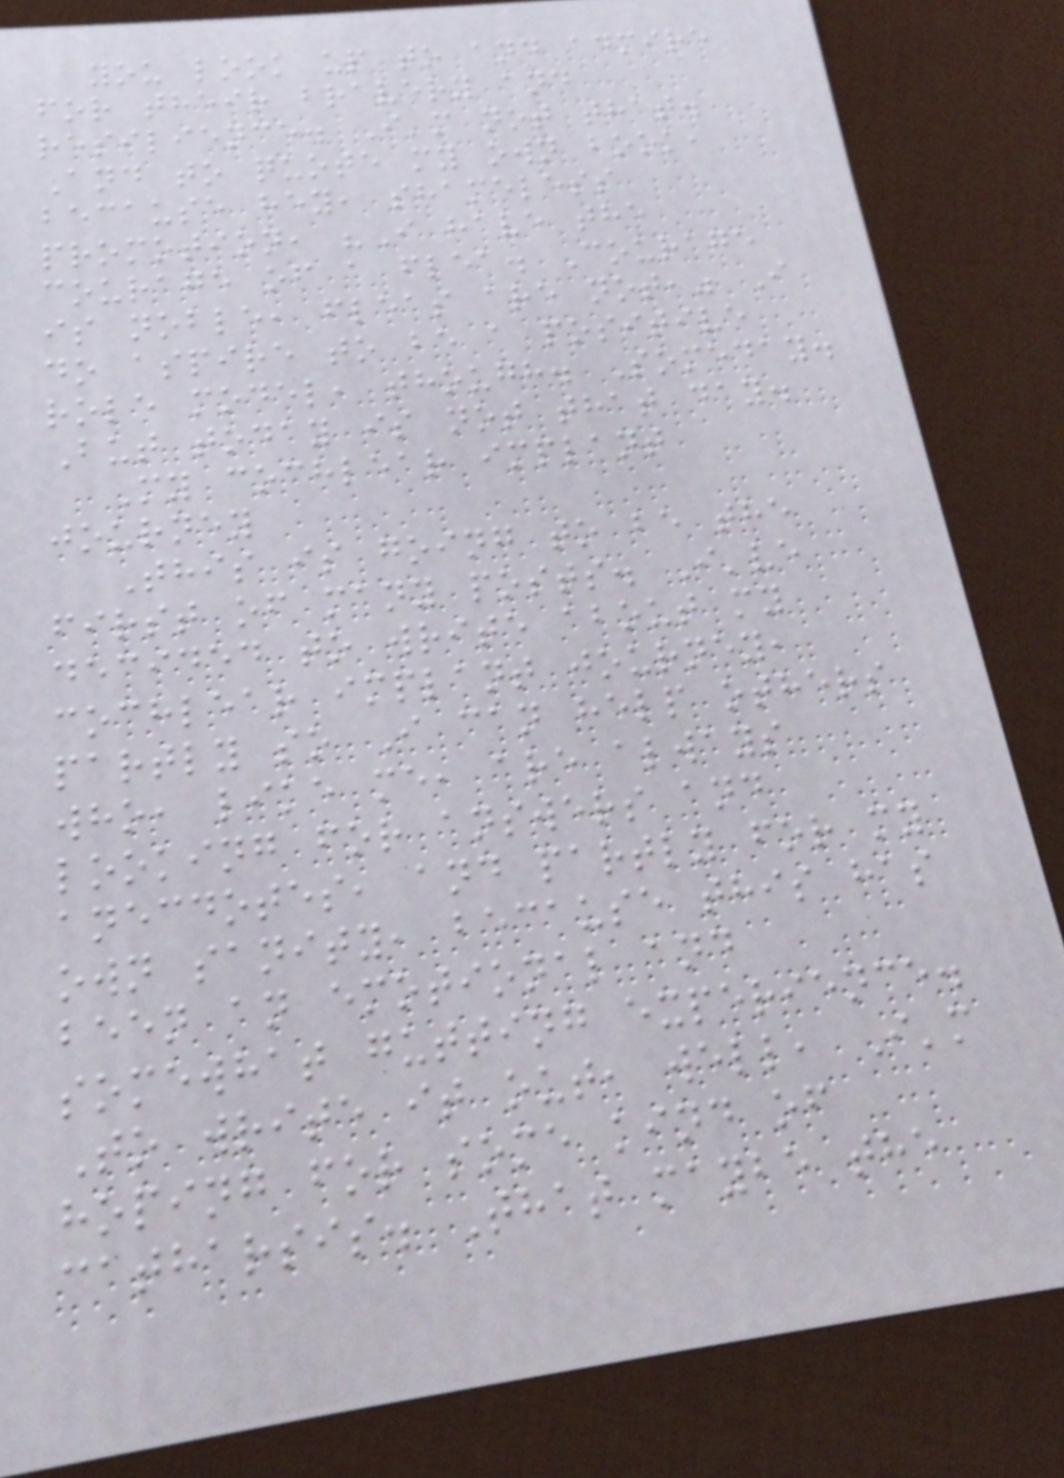you look up to and admire
for their bravery and
resilience. I'm not that.
And to quote my own book,
because hey, shameless
promotion, "I have the
courage of a flea. Courage
is noble, fleas are not," I
do aspire to be a positive
role model, though. Someday.
But today is not that day.
My cochlear implant
journey
This is going to be the
first of many posts. I've
decided to write about my
cochlear implant journey,
partly so I can help others
who, like me, are always
looking for answers and
anecdotes, and partly for my
own sanity, because this has
been an emotional and
somewhat gutting experience.
To write it out, well, I'm
hoping for some kind of
catharsis. That maybe the
